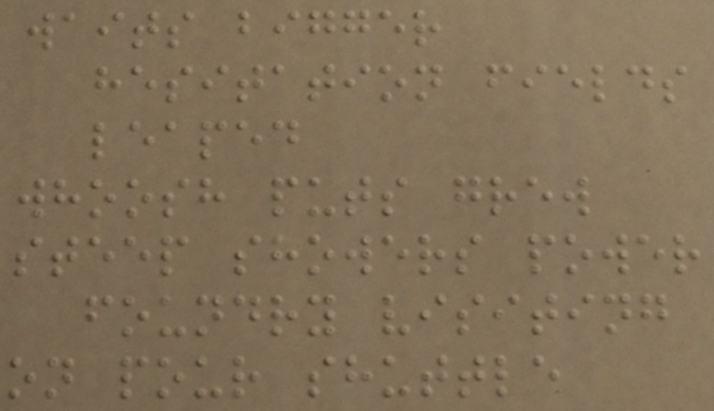waits bigger
hesitation fields
leaped
whoosh puts grew
steep showers power
foundry visiting
on pour shuttle
